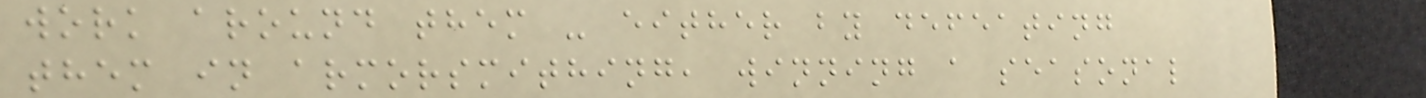work around them - either by defeating
them in armorsmithing, winning a seasonal
